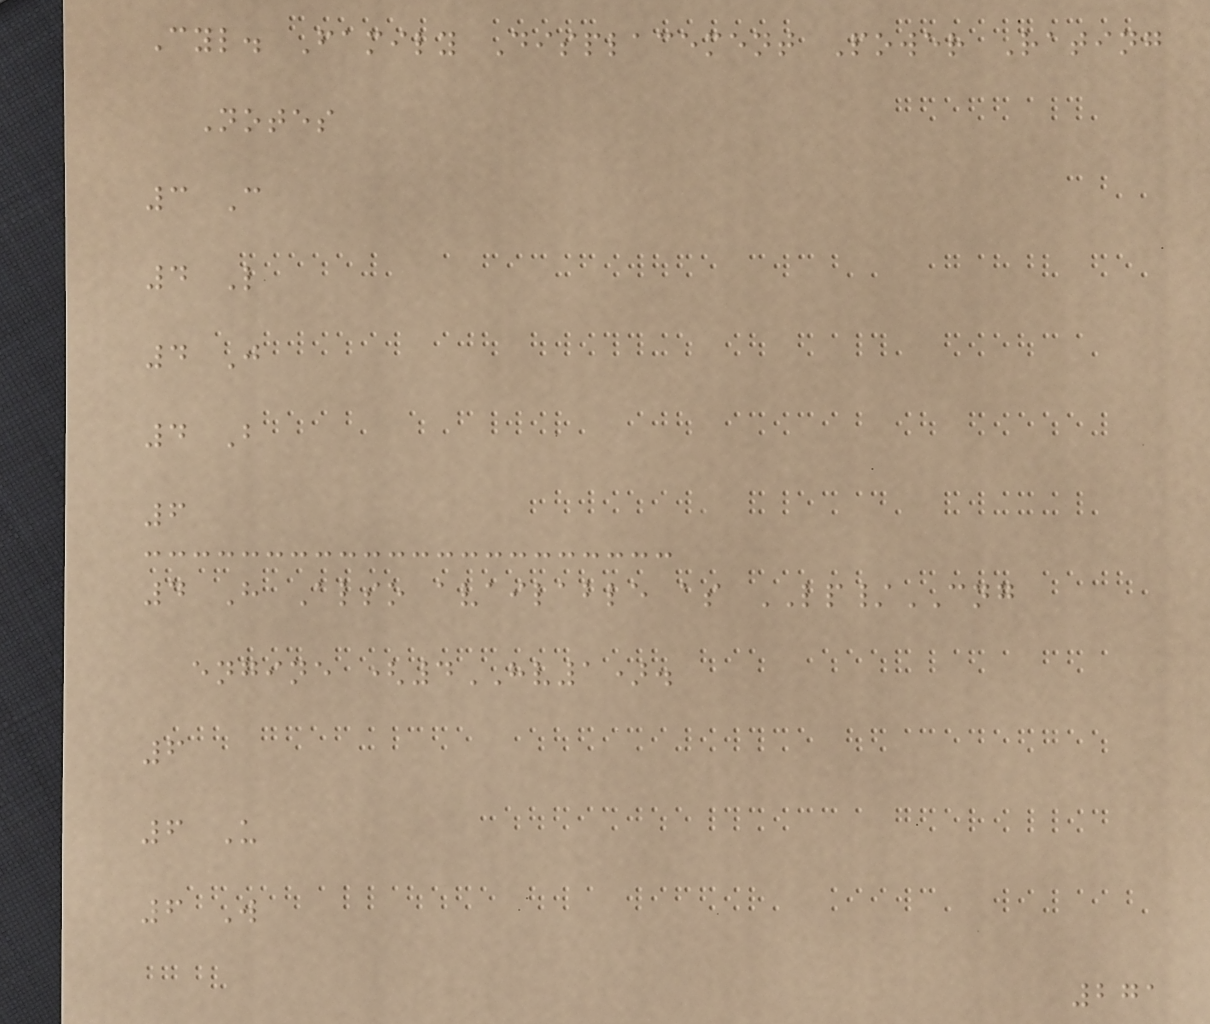Cyl. Family Displacement Power Rating
Notes
3 C
4 L
4 J
4 B
6
4 H Also available as LP/CNG
engine (4HV1).
6
6 U
6 W
271
